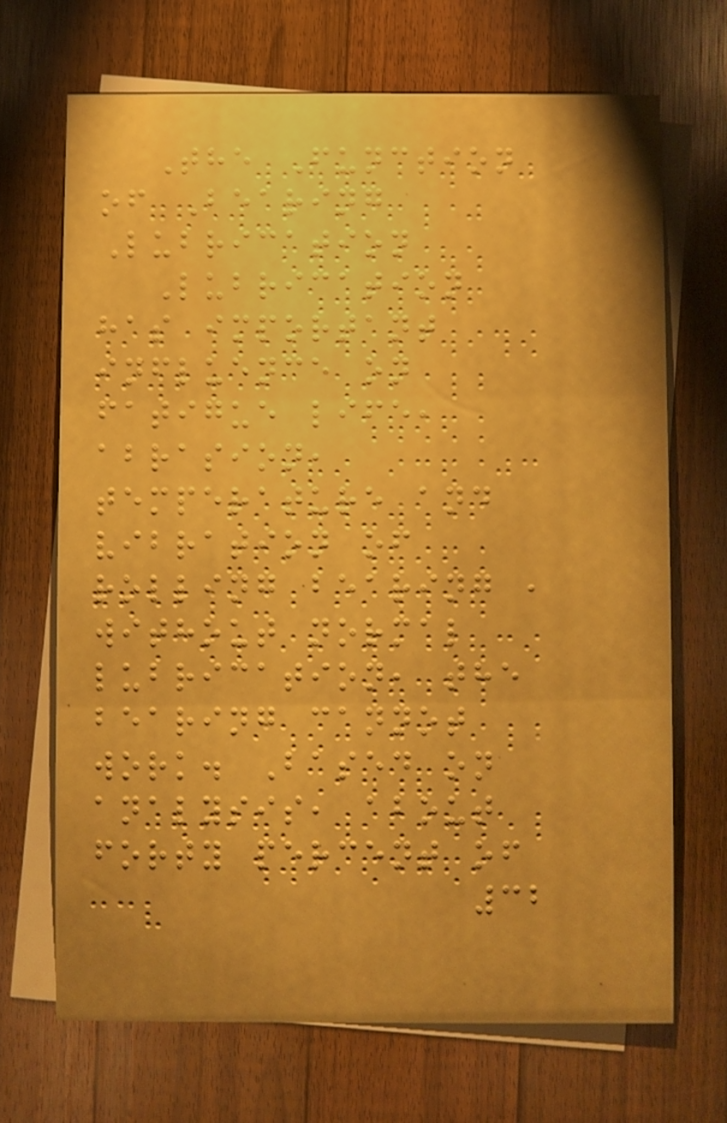The Function
of Bearing
Lubrication
Lubrication
has important
influence on
fatigue life,
abrasion,
temperature and
vibration of
rolling bearing ,
without normal
lubrication, the
bearing cannot
work. Based on
analysis, about
forty percent of
32
